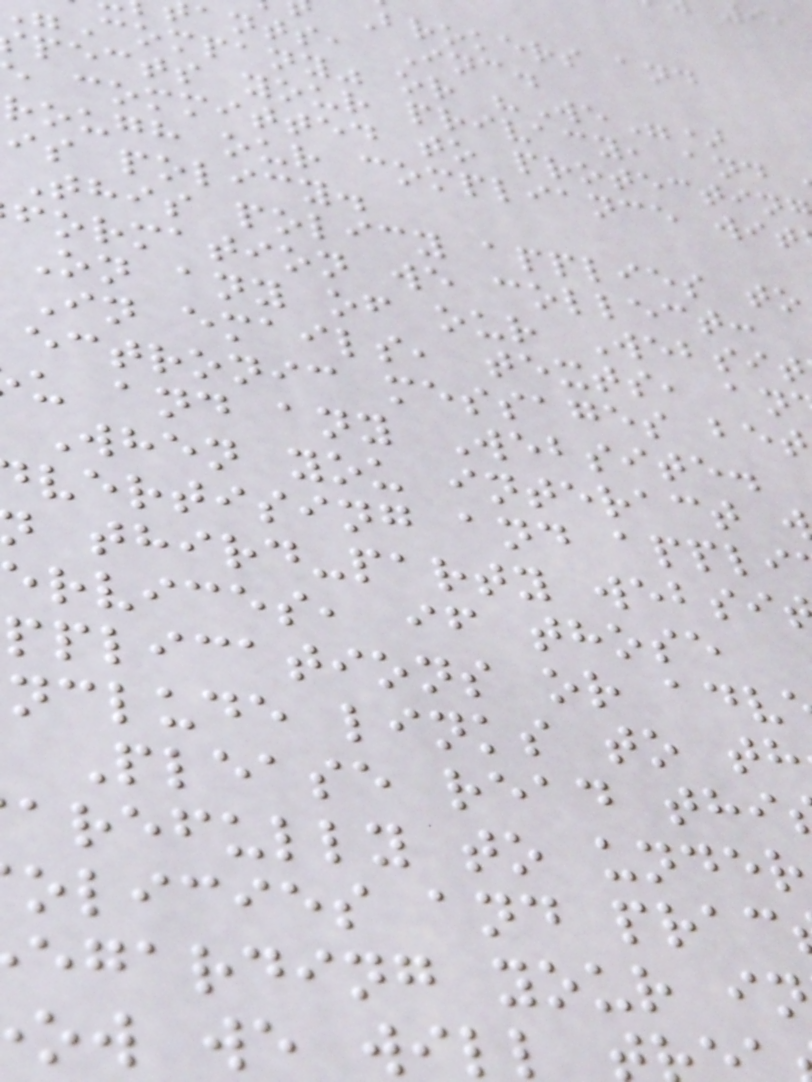Brokers and
ants, Inc.
Company" or "We")
pects your privacy, and
e committed to protectin
rough our compliance wit
is policy.
This policy applies to
formation we collect:
On any of our Websit
In emails, texts, an
ectronic messages bet
u and any Website.
When you interact
vertising and appli
third-party websi
ervices, if those
pplications or adv
nclude links to th
Please read thi
arefully to under
olicies and prac
egarding your i
ow we will
